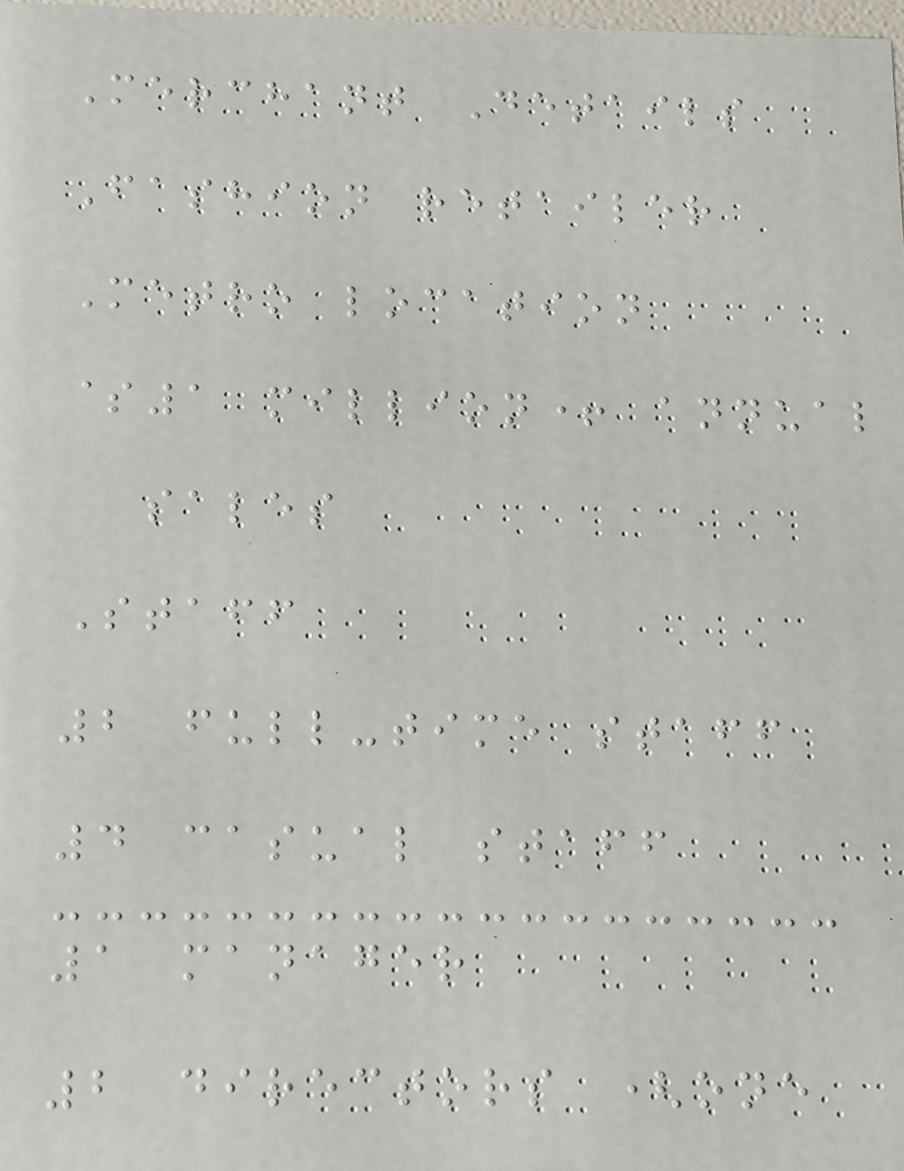Merchant Details
Fashion retailer
Metro location
$1 million+ annual
sales
Staff
2 full-time staff
4 casual staff
1 manager
2 directors (one
